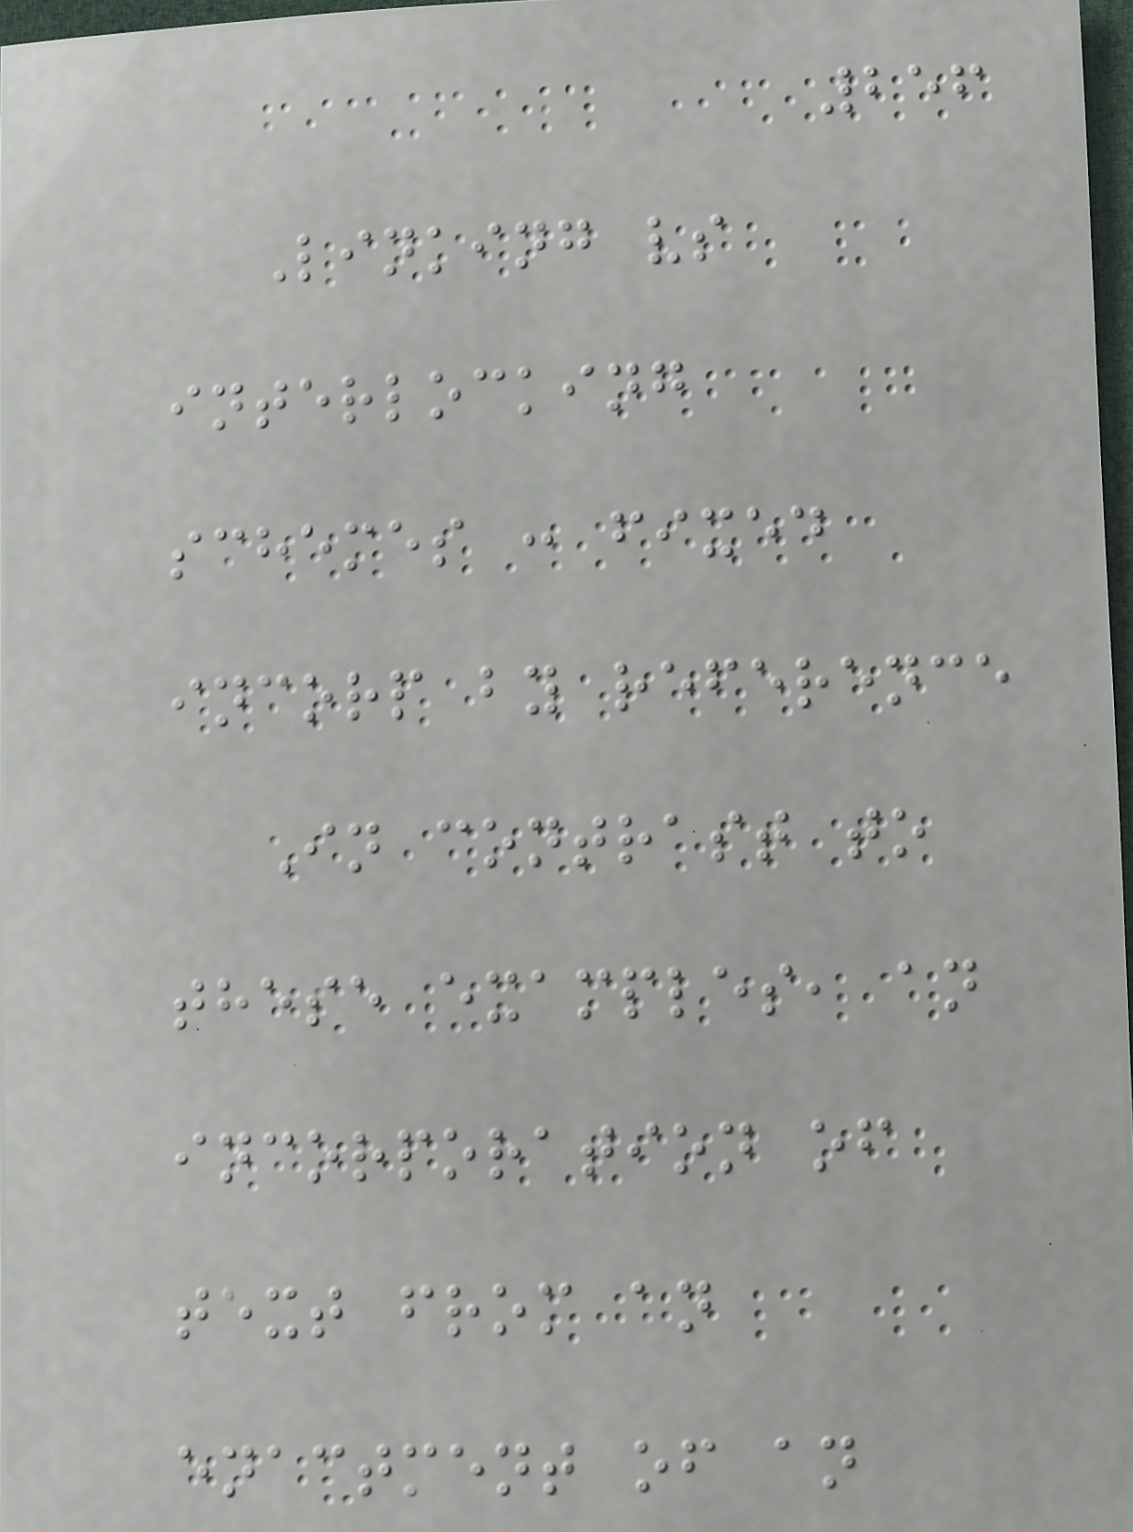256
Linking vs
interlocking
schemes : fixed
incorp by reference
In contrast to
these examples, an
incorporation of
text from an
enactment of an
